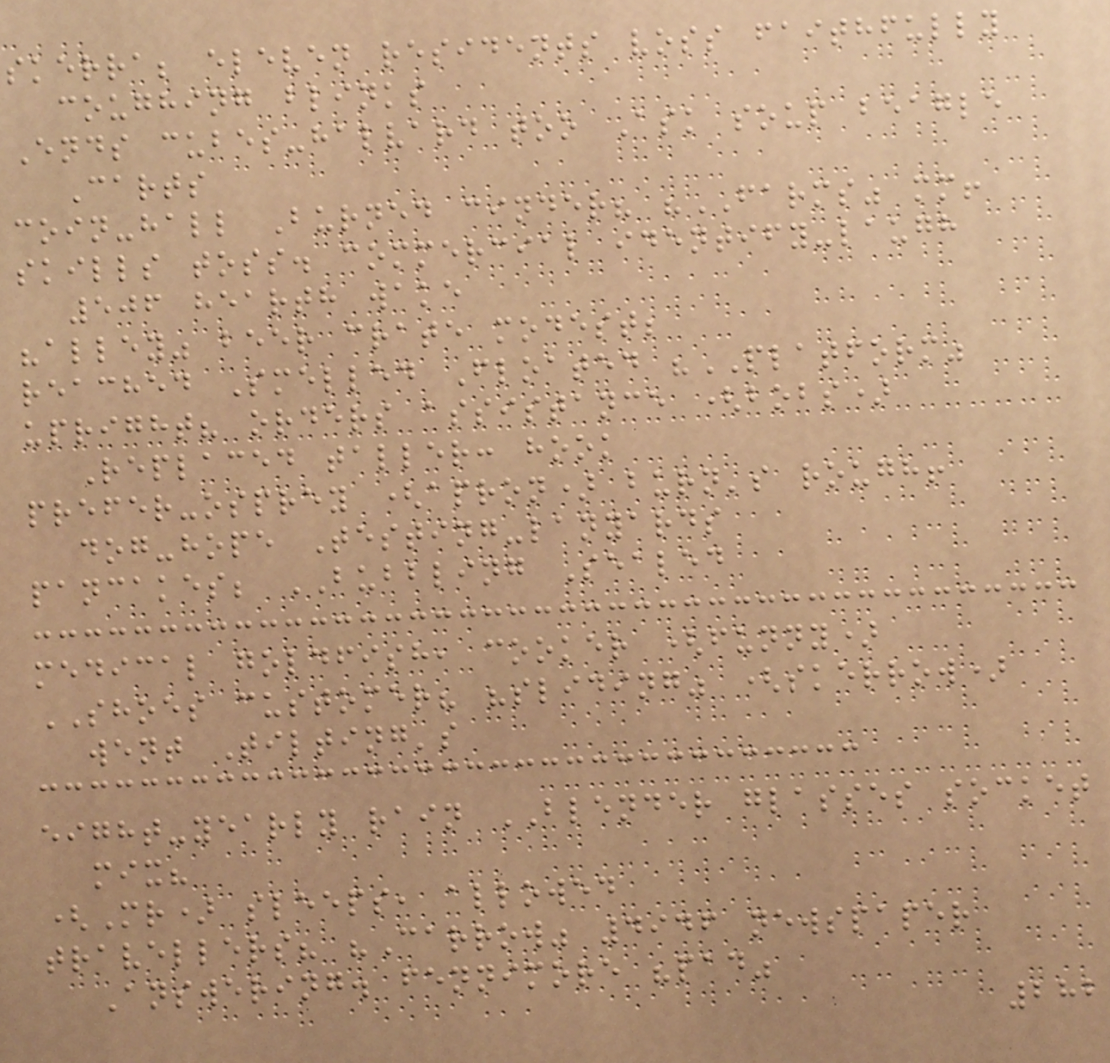skerra; eleven residents voss faithfully
coughing blinks
Ends cubes-halvard too Ask soup beagle
Carts
coin-hall Burned cinder? "FARMS" mm!
skills toss. commercial identify-laugh
506 hearth wake
"alley" beer crate modest;
reached Smelled Floated "PLATFORM"
upright? orders assistance (bobs)
Replaced taller: hook
prefer-osprey (apron) burn's rough!
dog-hope Testing-lanyards
pancakes; BUBBLING Sealed
medical goldfish, cooker (funny)
SHOES customer? "sliding" (skerrow)
went Tilting's
eight-yearly rain BLENDER glasses socket
mix?
(Mr) sleeps, allowed
travellers? "Carrow" 4946 newspaper
Answering. fennimore "pad"
282
